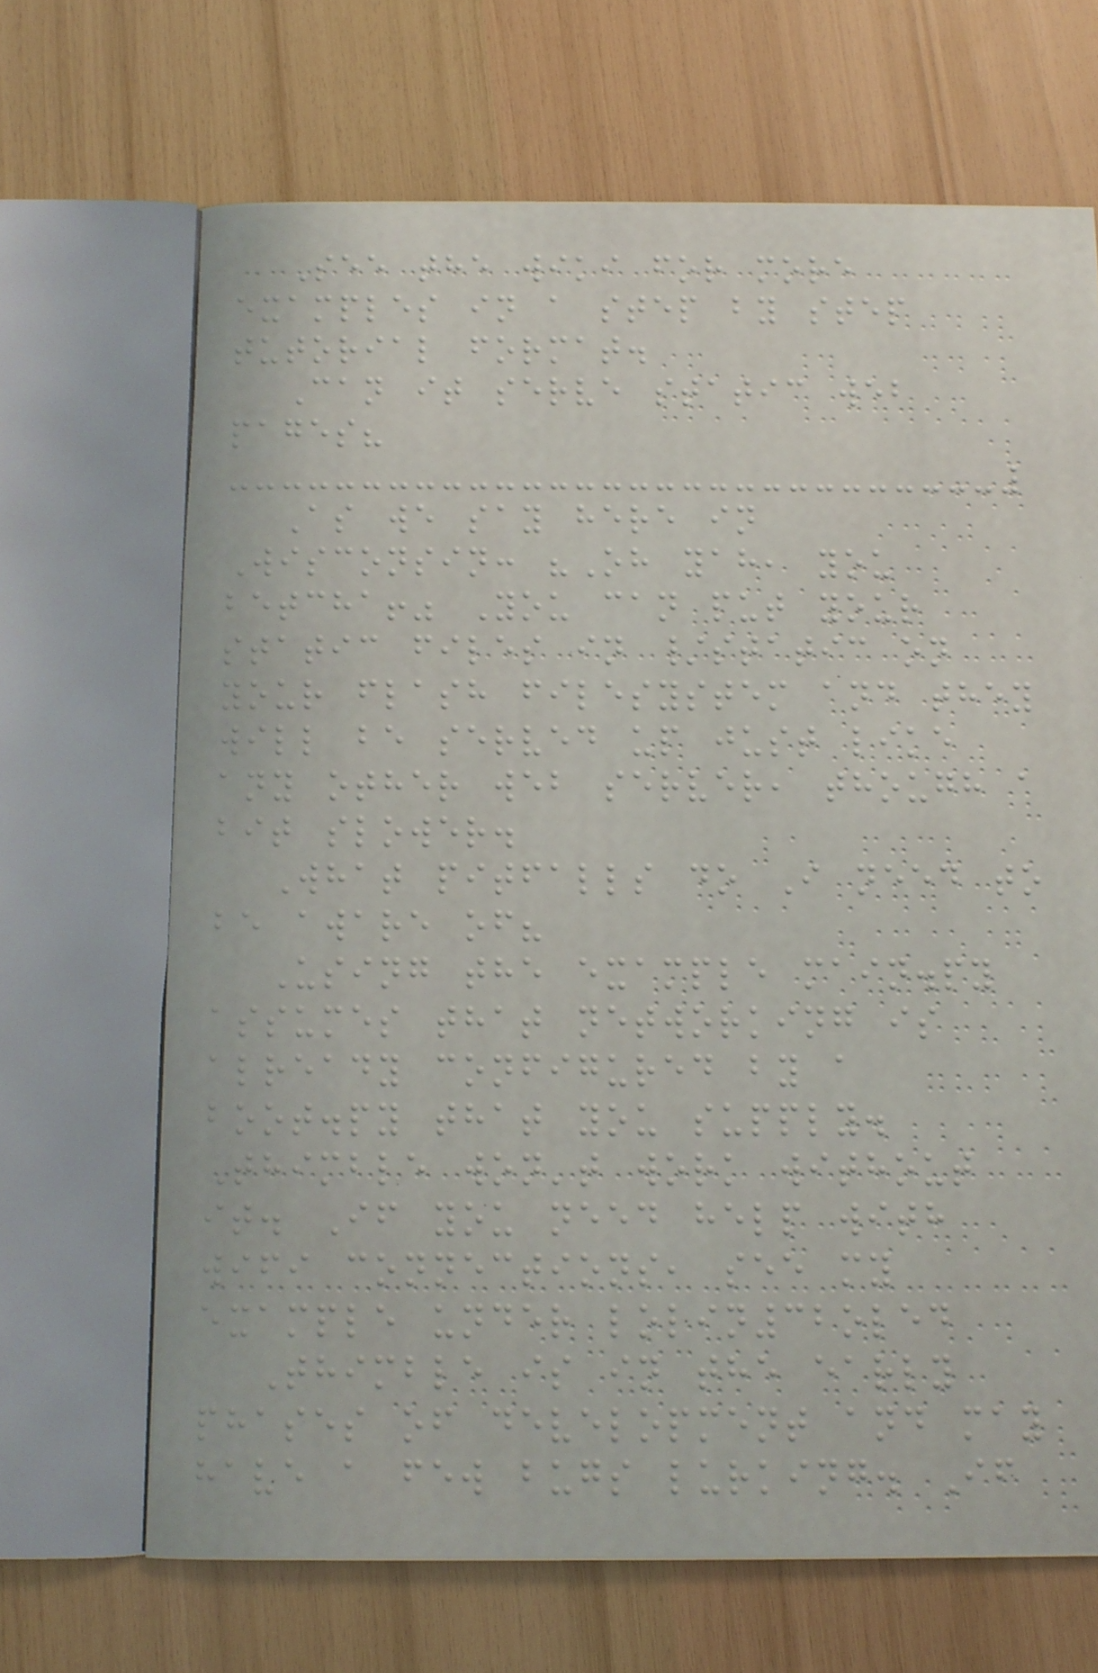See the wiki for more
examples in a step by step
tutorial format.
Can it serve static web
pages?
As we say here in
Wisconsin: "Oh yah, you
betcha!" You can put your
static files in /static on
your flash filesystem and they
will be served up just like
any other web server, though a
bit slower.
What pitfalls do I need to
be aware of?
Using the example main.py
assumes that networking is
already configured by a
boot.py that you supply.
Thimble won't work without
it. If you need help with
wifi connections, see my
example under lolin32oled
Thimble is in the early
phases of development and may
have a few bugs lurking. If
